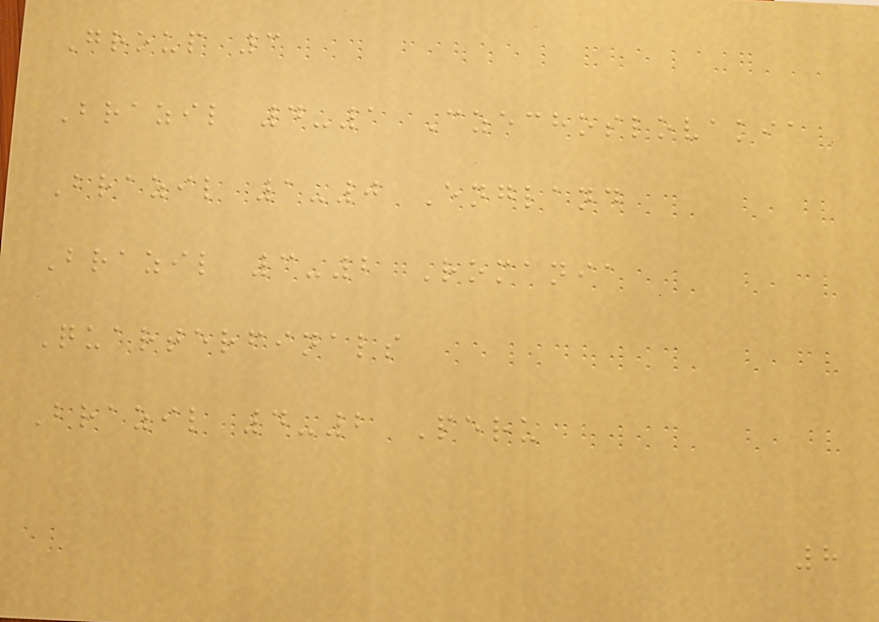Group 3
Brazil 4-1 Czechoslovakia
Brazil 1-0 England
Brazil 3-2 Romania
Quarterfinals
Brazil 4-2 Peru
8
